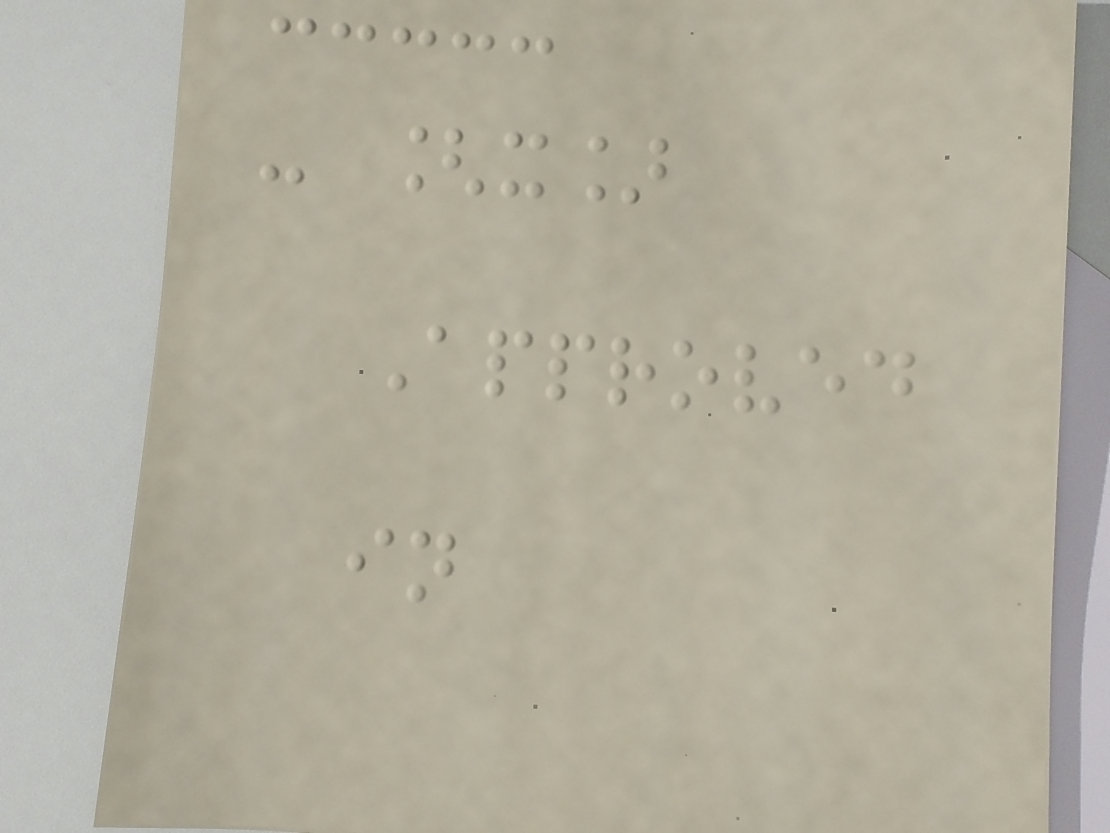- [x]
Approved
in
